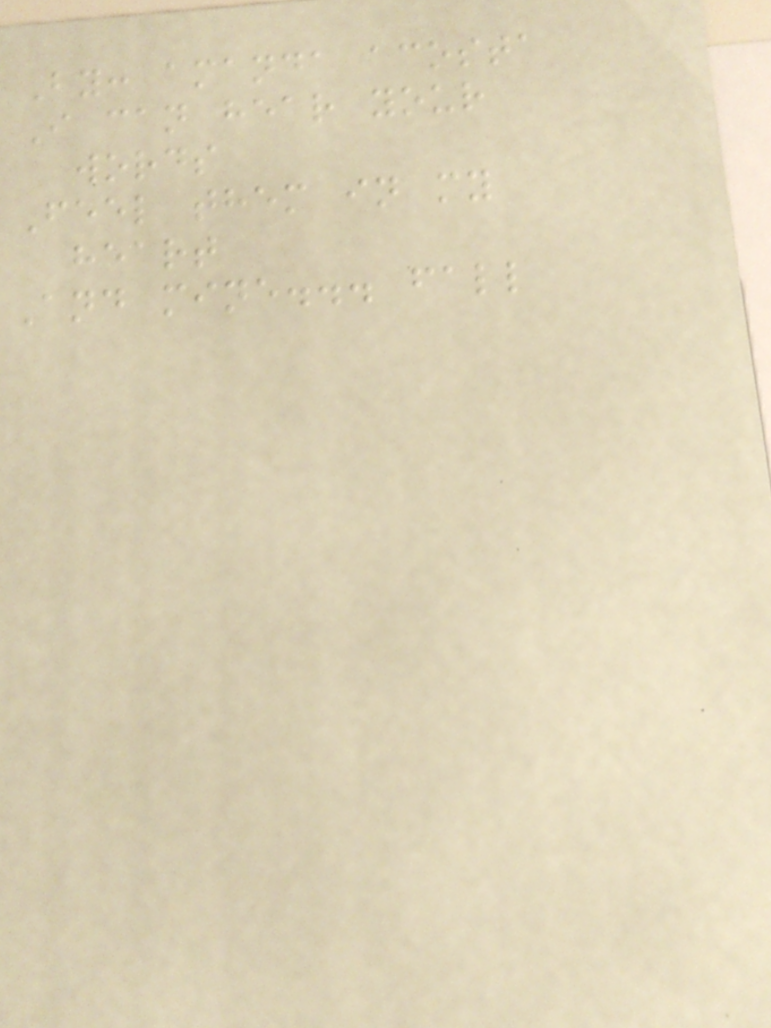By: amanda acosta
I can hear your
words
Feel them in my
heart
And mine... fall
